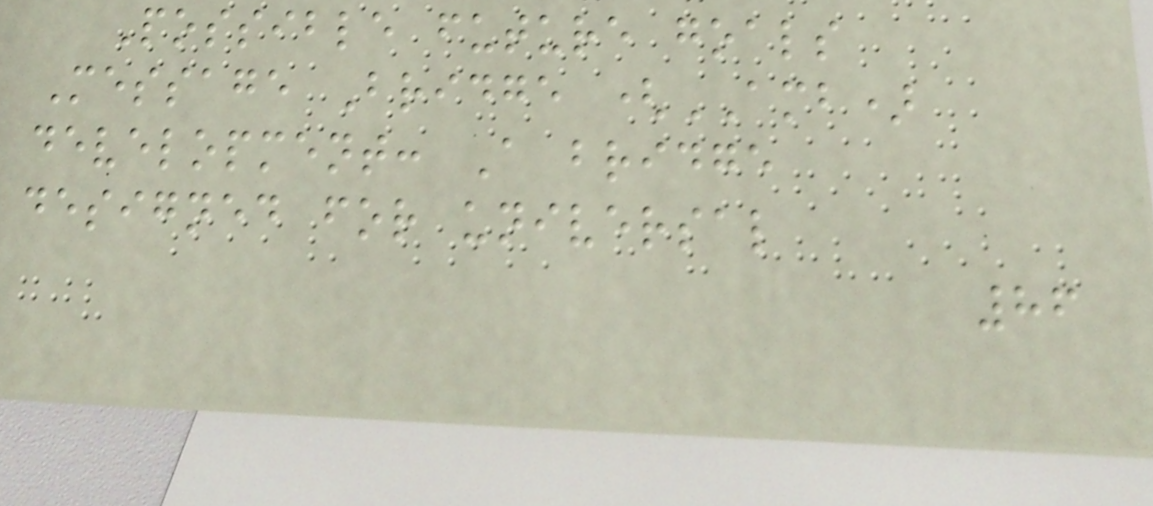Possible future goals
Message Bridge (AMB)
development: A bridge
designed for universal
86
